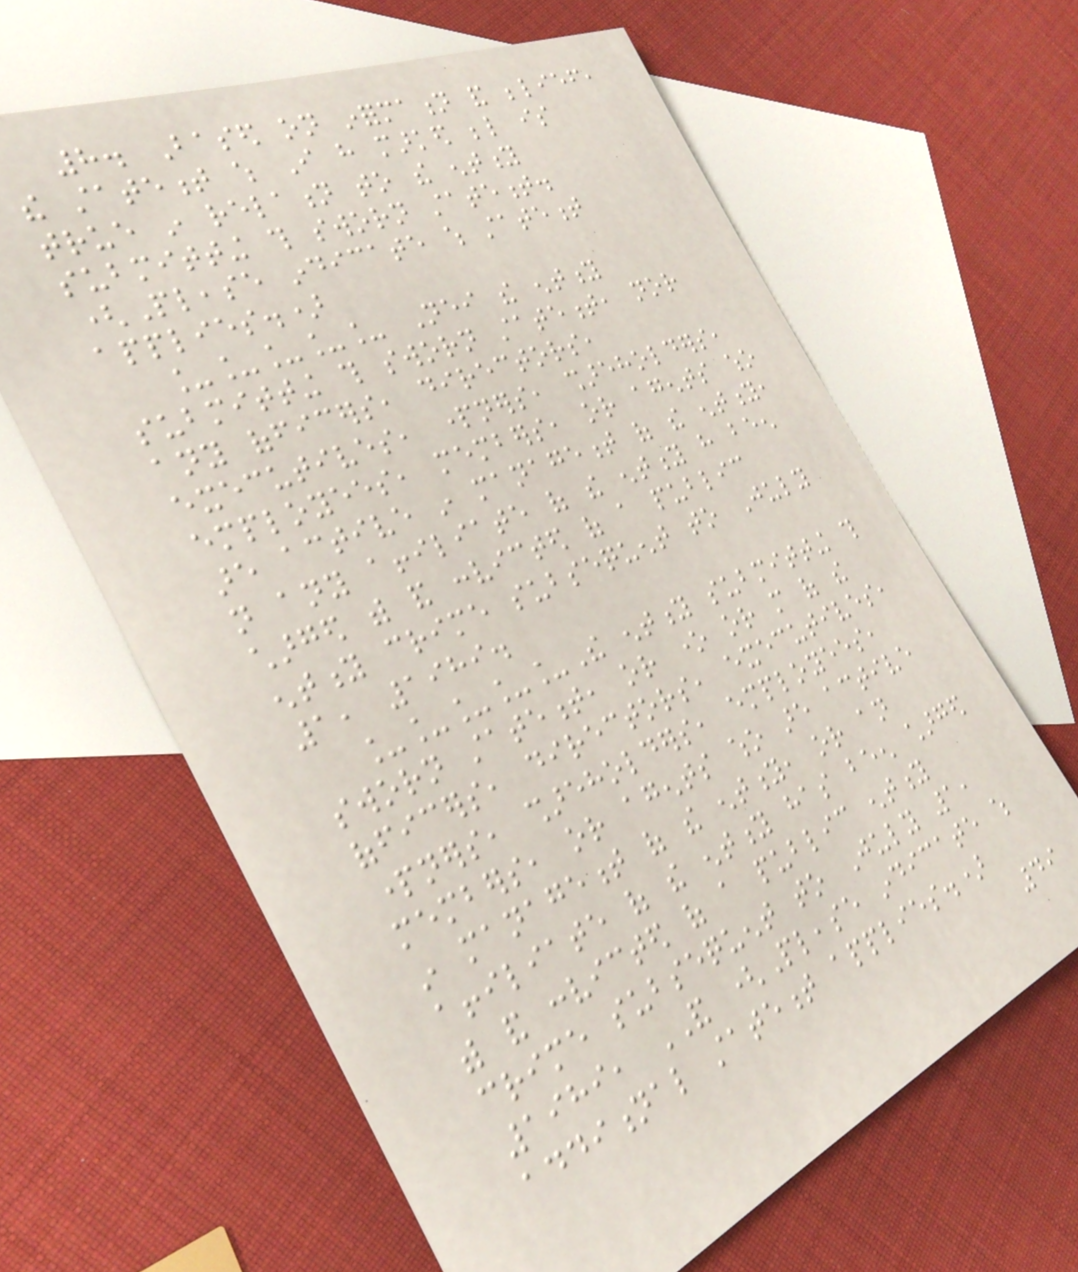8. Based on information and belief,
the statement which I have marked below is
true in relation to the entity
submitting this sworn statement.
(Please indicate which statement
applies.)
_____ Neither the entity
submitting this sworn statement, nor
any officers, directors,
executives, partners, shareholders,
employees, members, or agents who
are active in management of the entity,
not any affiliate of the entity have been
charged with and convicted of a public
entity crime subsequent to July
1, 1989.
_____The entity submitting this
sworn statement, or one or more of the
officers, directors, executives,
partners, shareholders, employees,
members, or agents who are active
in management of the entity, or an
affiliate of the entity has been charged
with and convicted of a public entity
crime subsequent to July 1,
1989, AND (Please indicate which
additional statement applies.)
49
